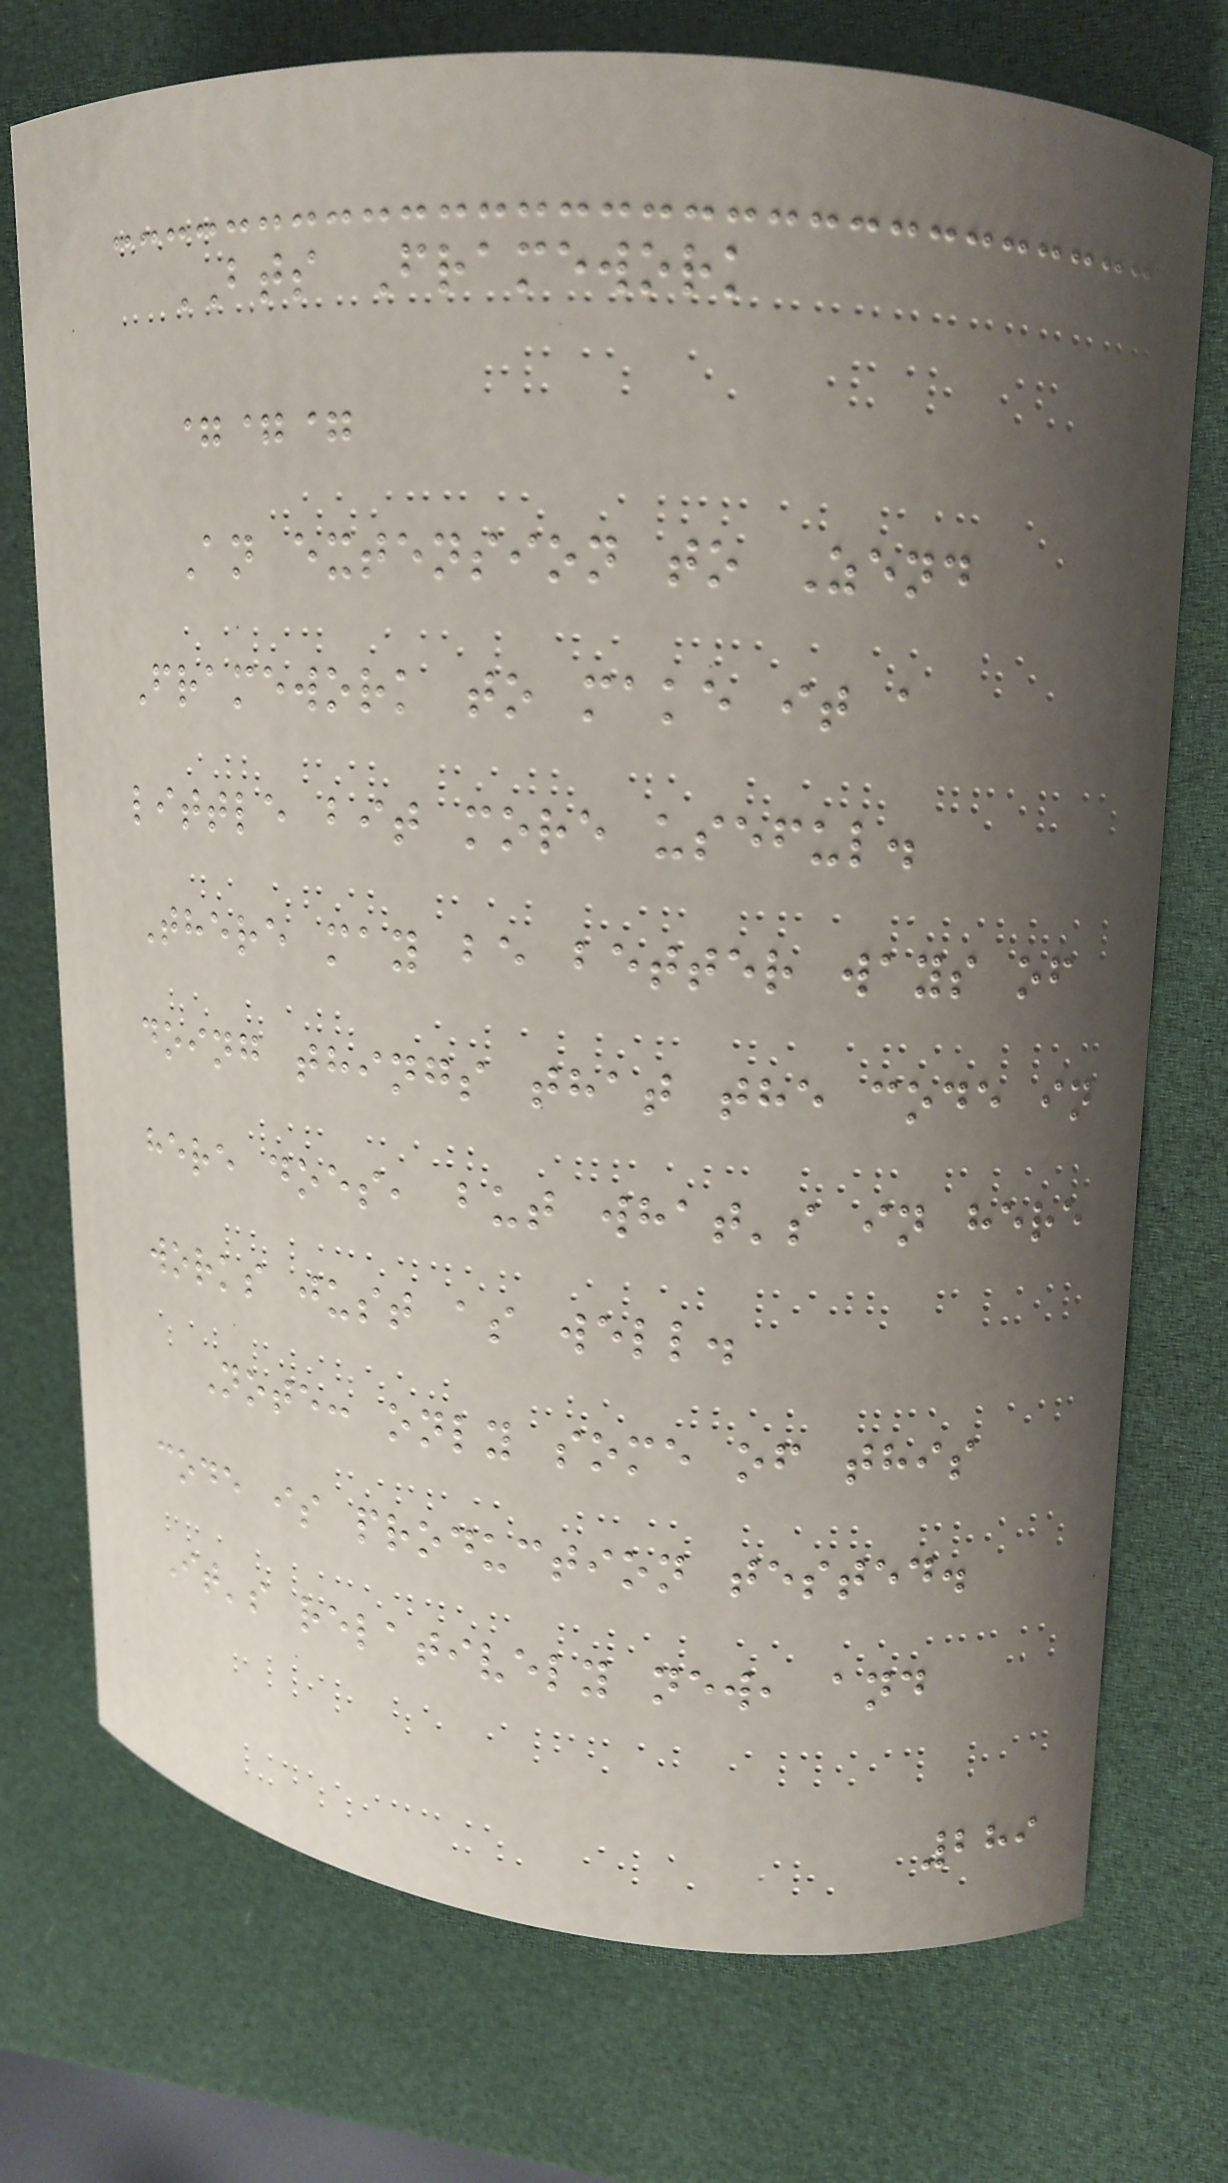BTS Framework
===
An extension to Zend
Framework to make it a
little bit more useful.
There may be better ways of
doing things that the code in
here does, but what's in here
works just as well.
Note: only some of this
code is production tested.
It's relatively new, and
289
